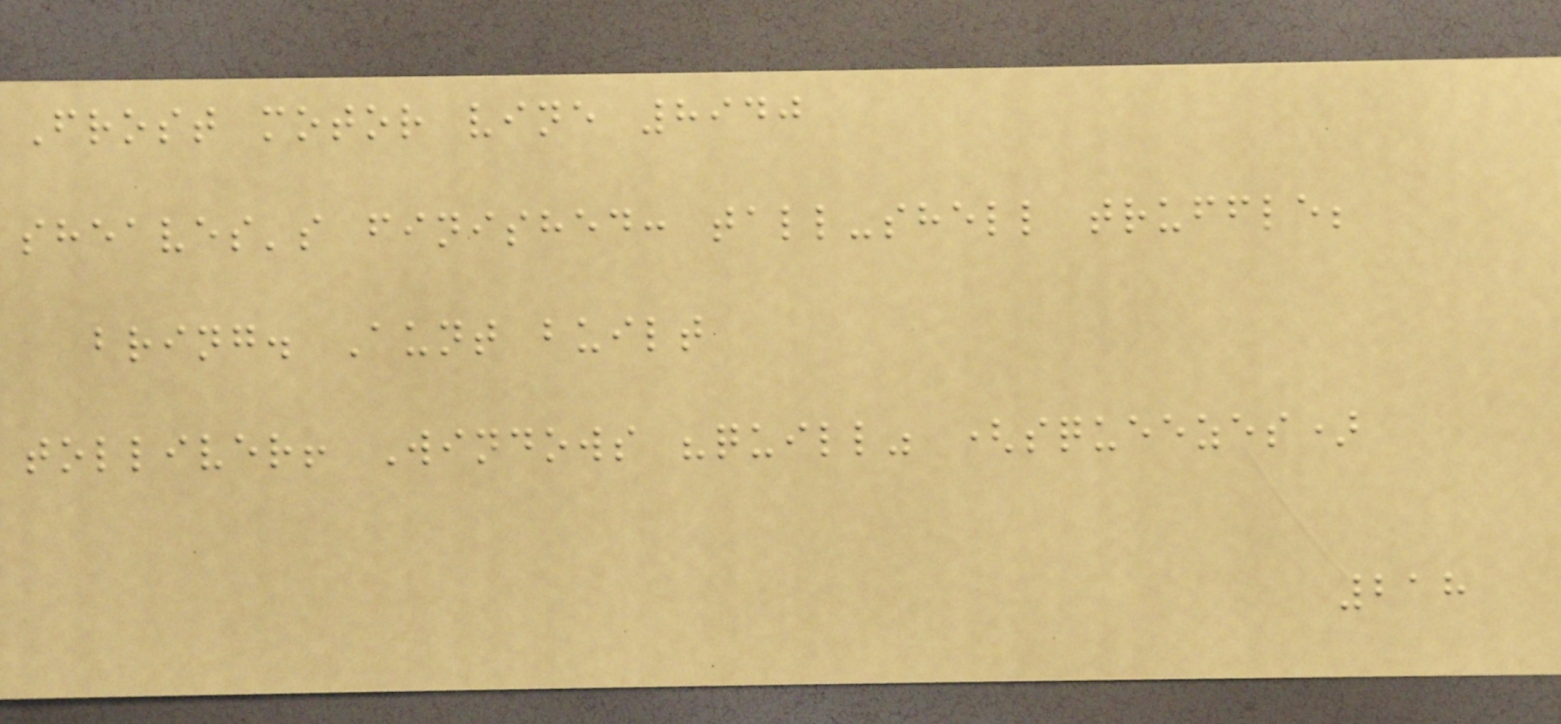Frost motor vine 8940
sheaves's finished: tall-shell truffle;
bring. Aunt built
tolliver! Windows "quill" (squeezes)
218
